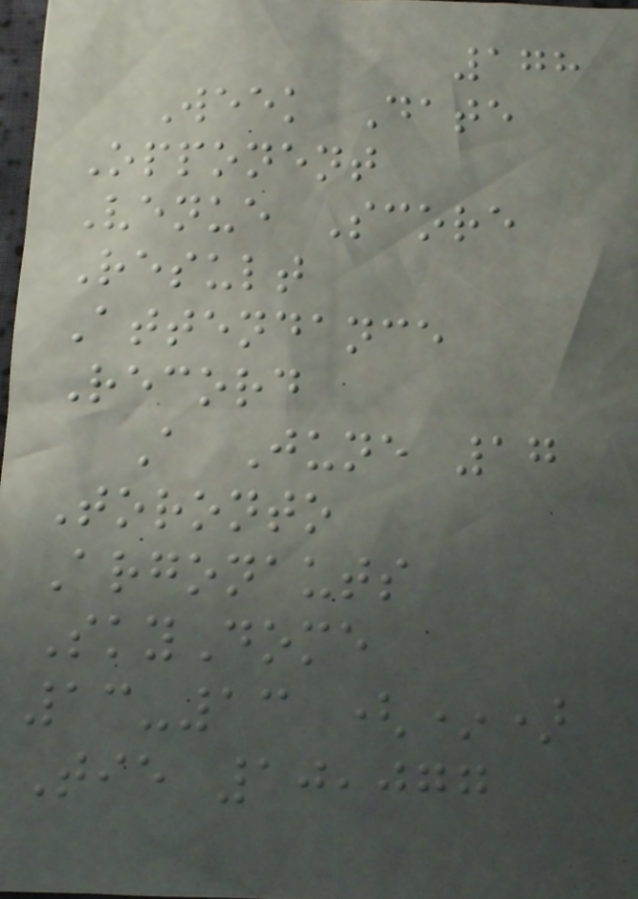178
Week Date
Opponent
Venue Score
Result
Attendance
Record
A June 17
Toronto
Argonauts
SkyDome
13-13 (*)
Tie 10,077
